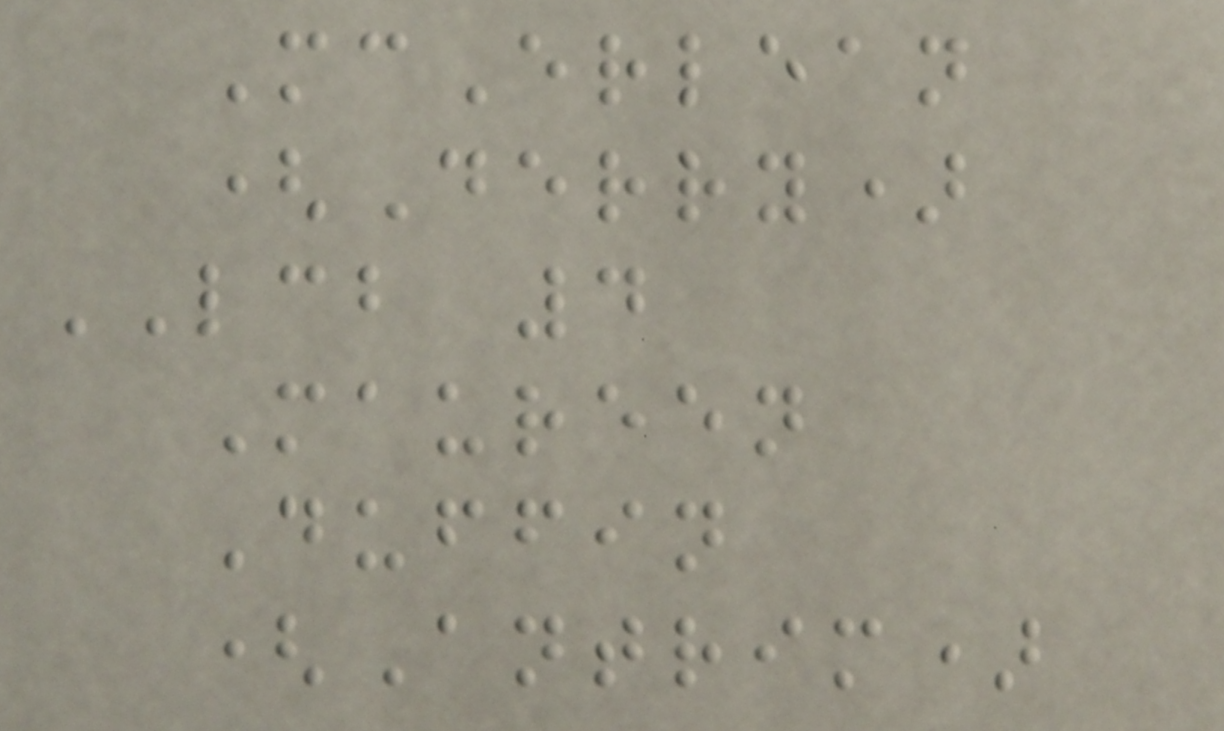McErlean
(Derry)
LCB 4
Maureen
Duffin
(Antrim)
